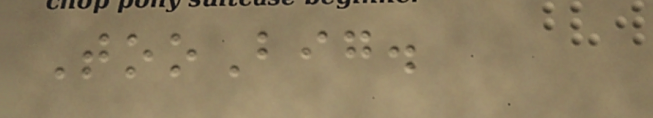TooBig.
